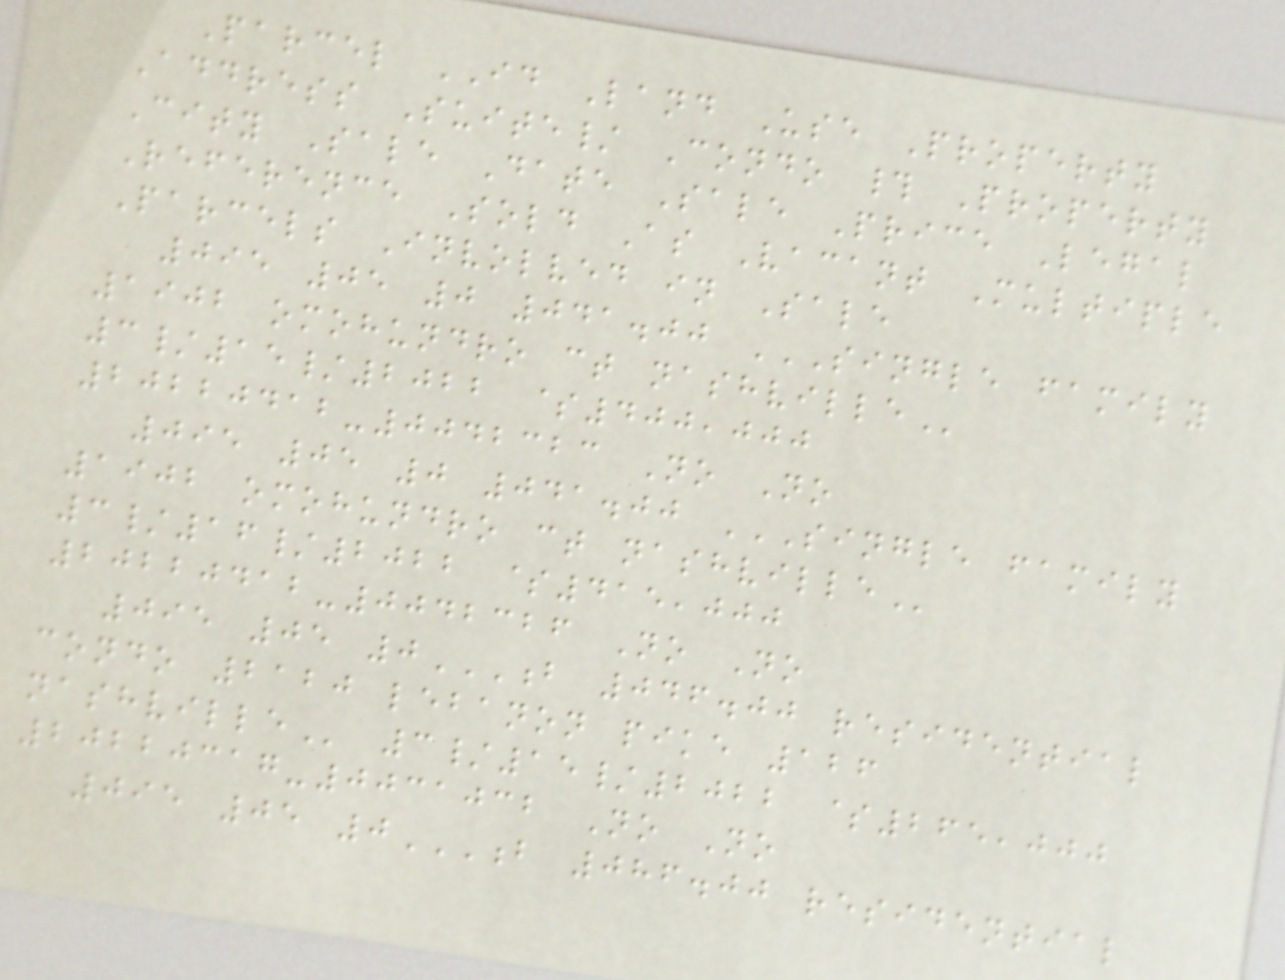Parcel ID Land Use Property
Address Suite/ Condo # Property
City Sale Date Sale Price Legal
Reference Sold As Vacant Multiple
Parcels Involved in Sale
095 05 0 041.00 SINGLE FAMILY
1902 OMOHUNDRO CT NASHVILLE
3/15/2022 $400,000
20220412-0042323 No No
095 05 0 041.00 SINGLE FAMILY
1902 OMOHUNDRO CT NASHVILLE
3/16/2022 $415,000
20220412-0042326 No No
095 05 0B 046.00 RESIDENTIAL
CONDO 2120 LEBANON PIKE 126
NASHVILLE 3/15/2022 $265,000
20220317-0031032 No No
095 05 0B 086.00 RESIDENTIAL
